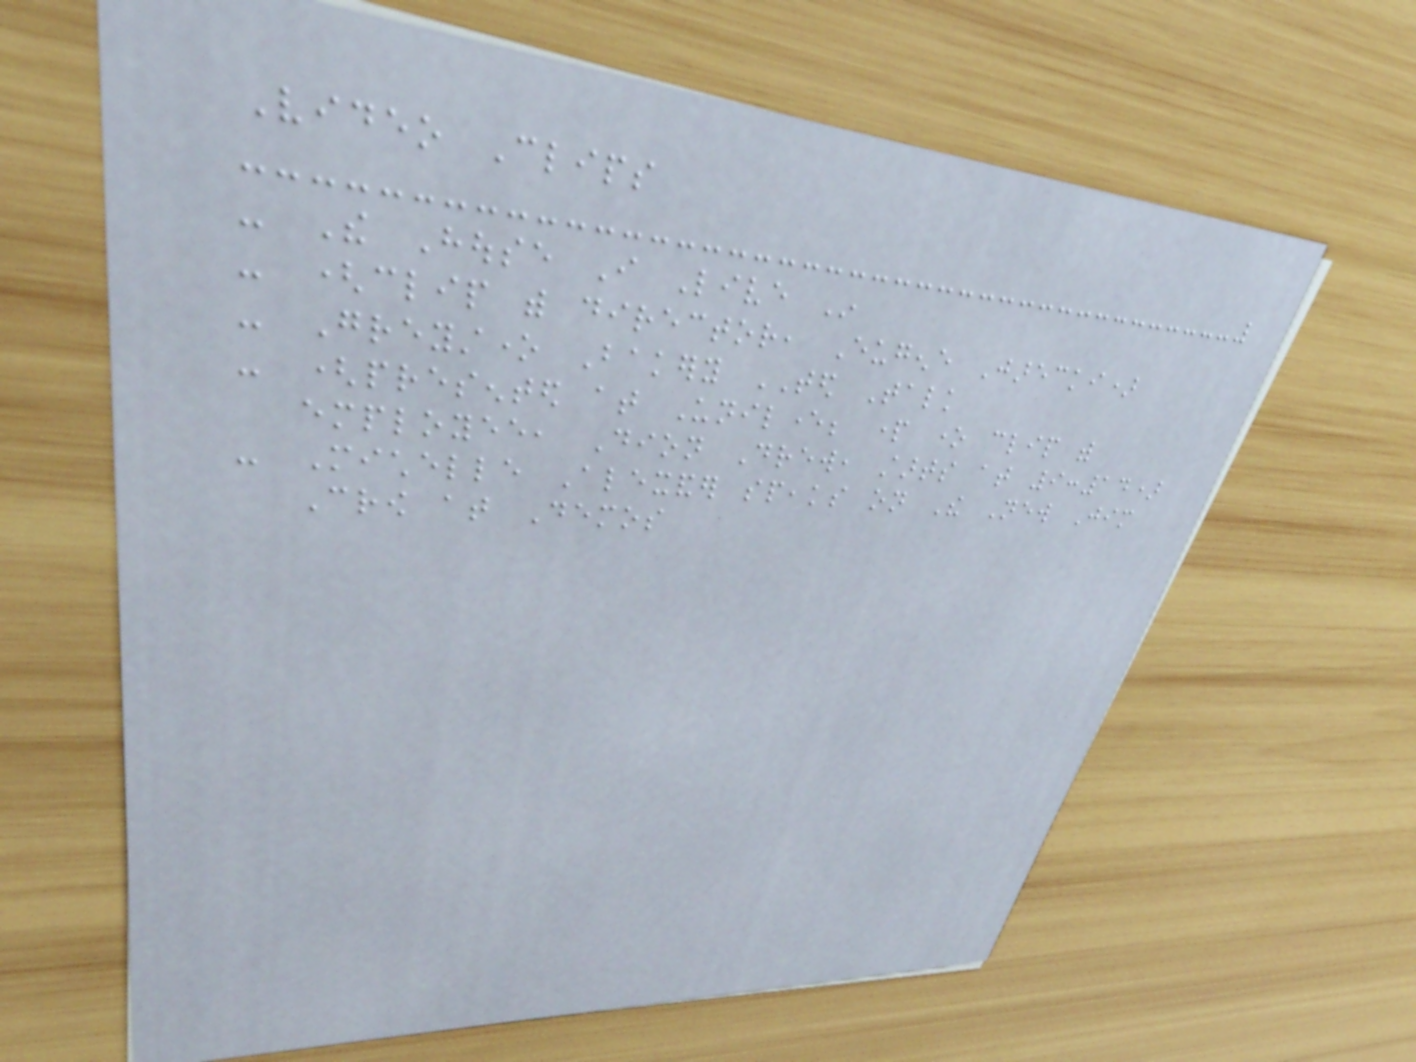Video Clips
- The House I Live In
- (clip with director, Eugene Jarecki)
- Greystone Bakery TED Talk
- (presented at Unilever; part one clip with
employee, Dion Drew, starts at 9:14)
- Michelle Alexander speaks on The New Jim
Crow at Demos
